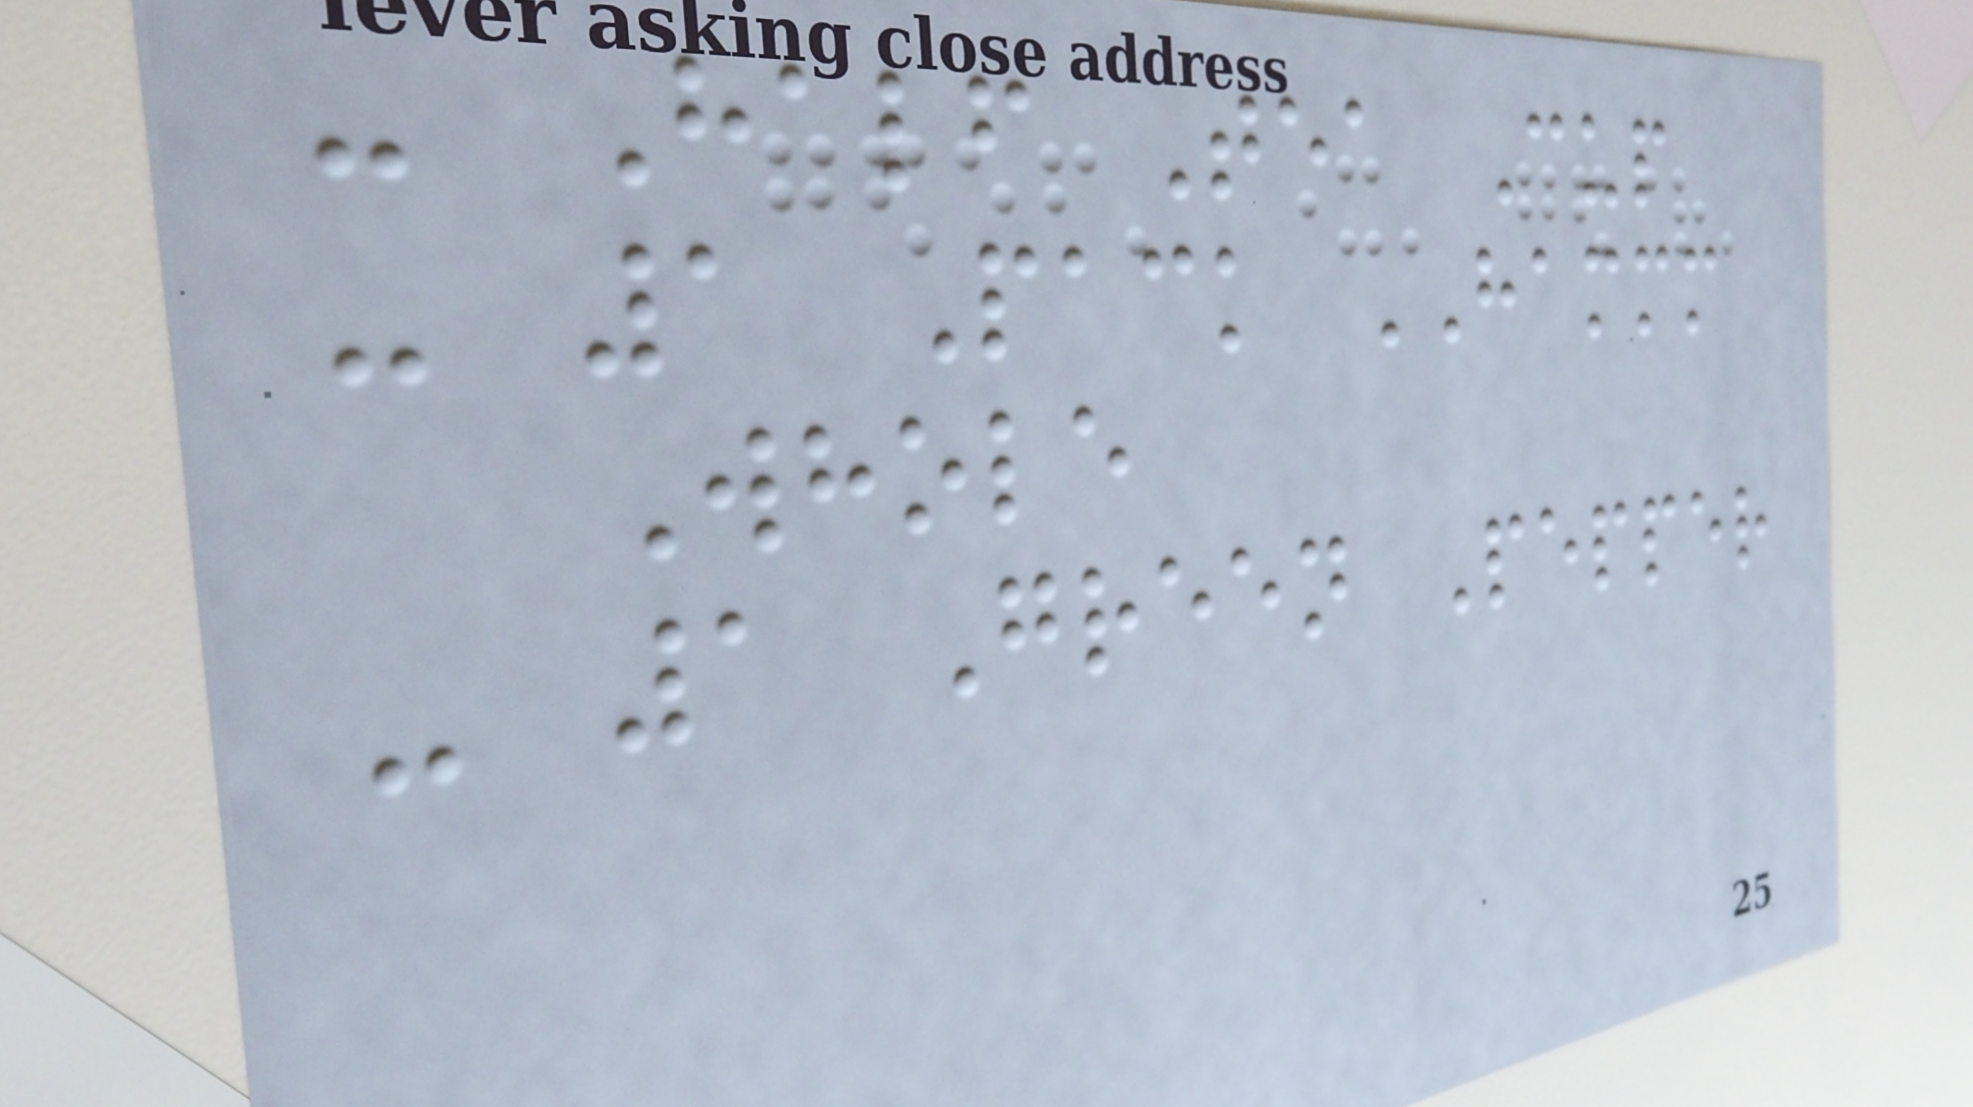- Half Tea Cup
- 1 Pack HAMMM
Whole
- 1 Green Pepper
